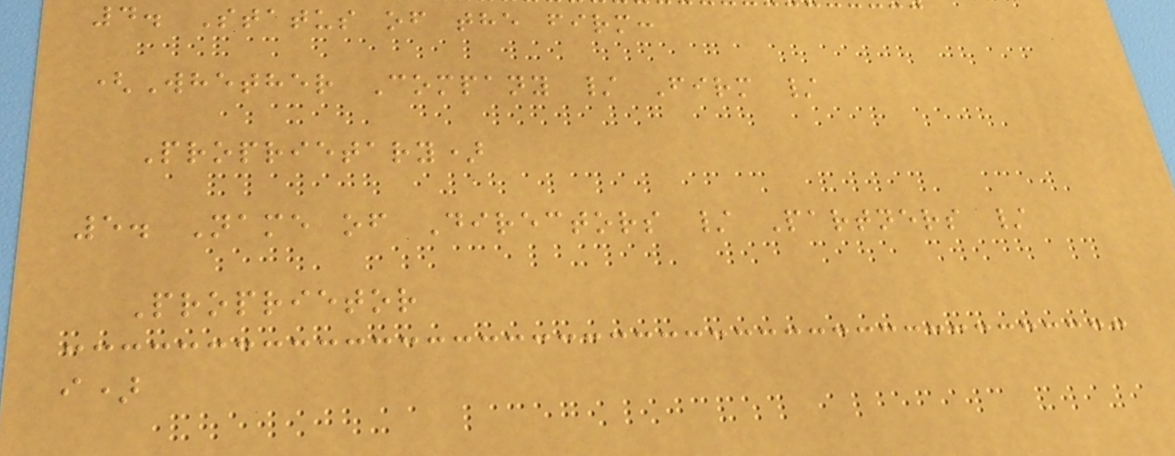4. Status of the firm:
(Whether Company / Firm /
Proprietary)
5. Name of Directors / Partners /
Proprietor
i)
